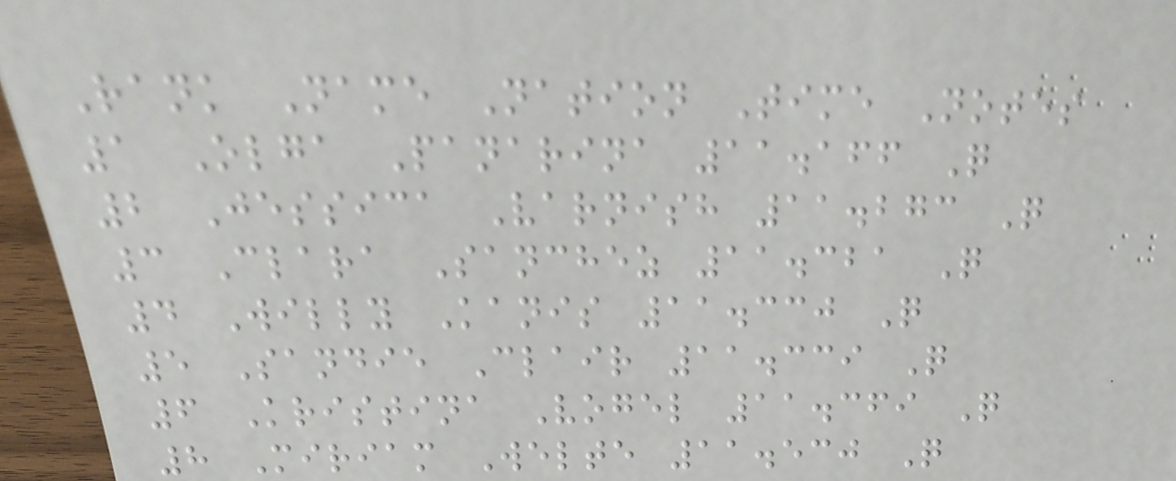Rank Name Nation Time Notes
1 Olga Panarina 11.166 Q
2 Jessica Varnish 11.273 Q
3 Clara Sanchez 11.321 Q
4 Willy Kanis 11.330 Q
5 Sandie Clair 11.339 Q
6 Kristina Vogel 11.369 Q
8 Miriam Welte 11.530 Q
